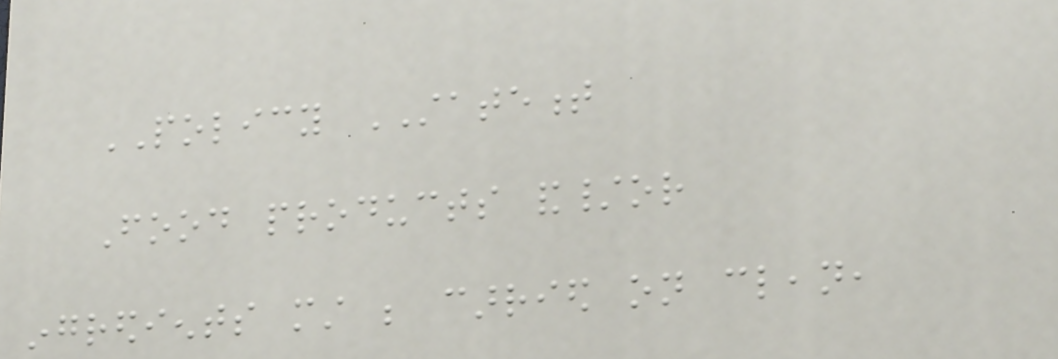POLICY STATEMENT
Food products and/or
ingredients must be carried on clean,
